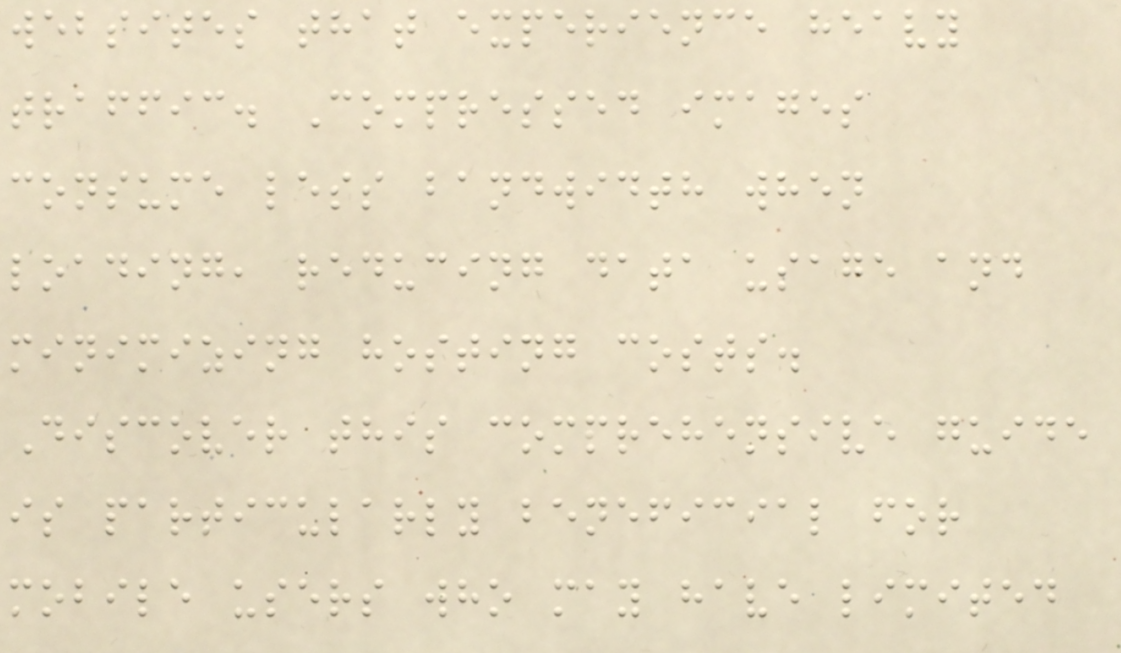websites that experience heavy
traffic. Compressed images
consume less bandwidth when
loading, reducing data usage and
minimizing hosting costs.
Discover this comprehensive guide
is particularly beneficial for
mobile users who may have limited
